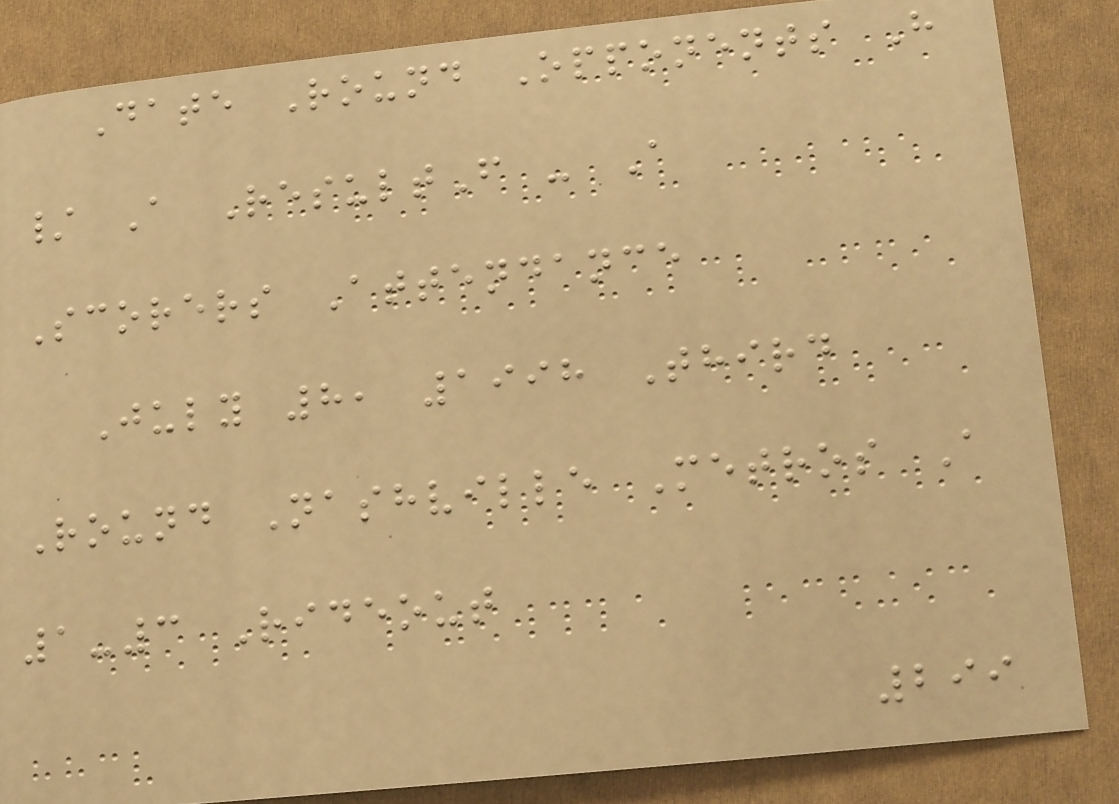Date Round Opponents H
/ A ResultF - A
Scorers Attendance
July 8, 1998 Third
Round Nashville Metros A
1-3 Rideout
299
